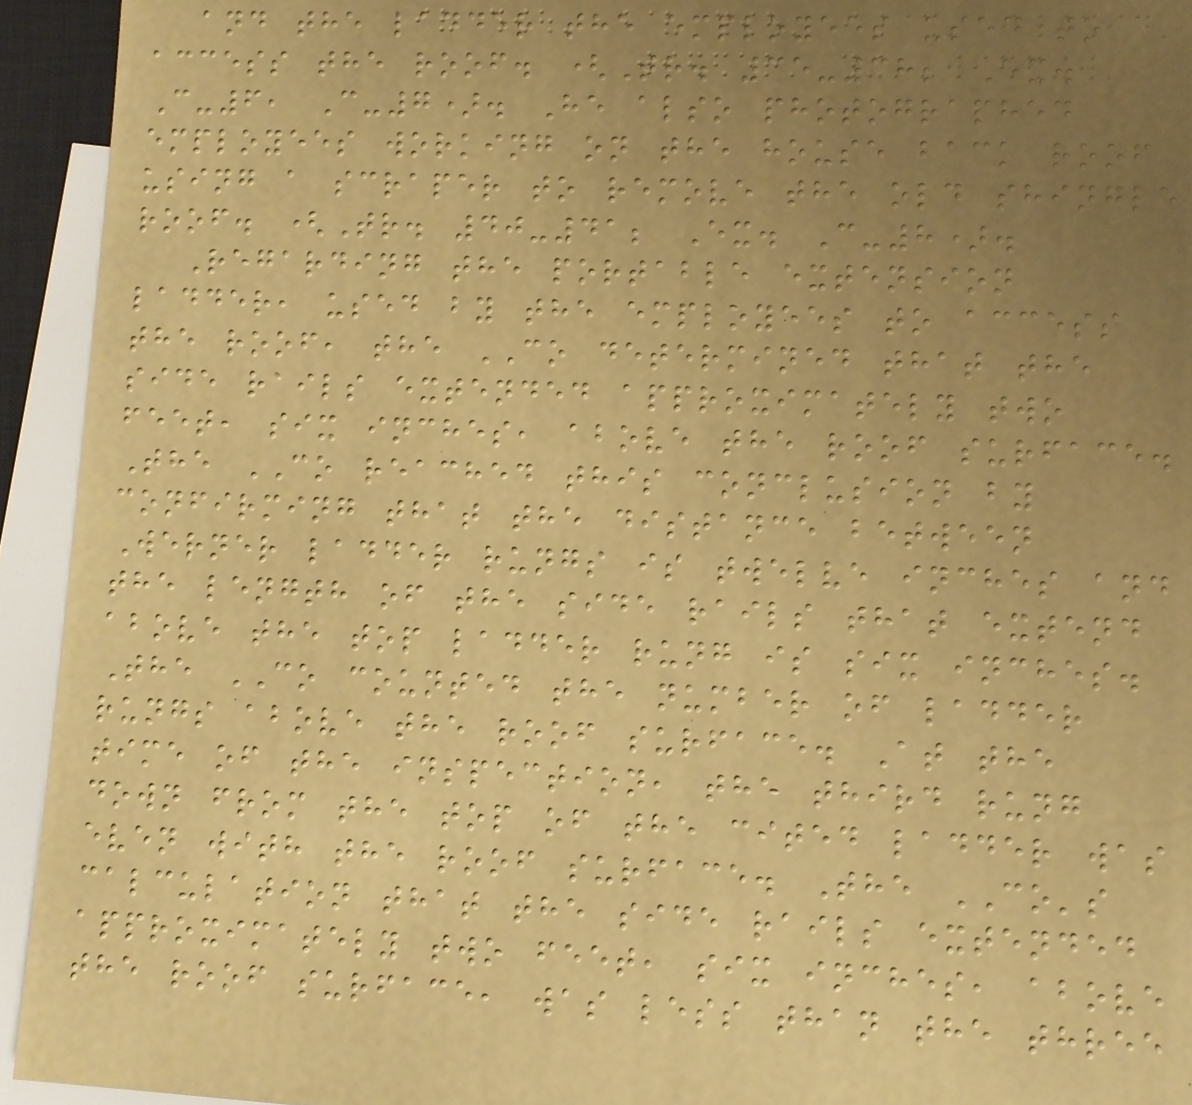and the ladder the employees used to
access the roof. (Tr. 35-38; Ex.
C-6, C-7). He also photographed
employees working on the house back roof
using a scraper to remove the old shingle
roof. (Tr. 40-41; Ex. C-8).
Regarding the portable extension
ladder, used by the employees to access
the roof, the CO determined that the
side rails extended approximately two
feet, six inches, above the roof surface.
The CO reached this conclusion by
confirming that the distance between
Werner ladder rungs is twelve inches and
the length of the side rails that extend
above the top ladder rung is six inches.
The CO counted the number of ladder
rungs above the roof surface. At the
time of the inspection, the third rung
down from the top of the cited ladder was
even with the roof surface. The CO's
calculation that the side rails extended
approximately two feet, six inches, above
the roof surface, was less than the three
